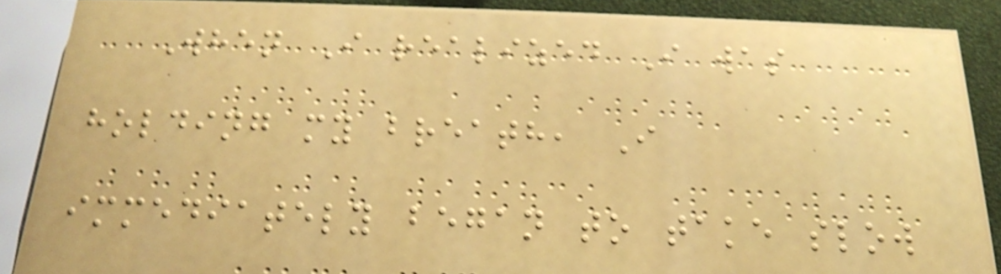When I realized I was
holding my breath, I
immediately began to take slow
